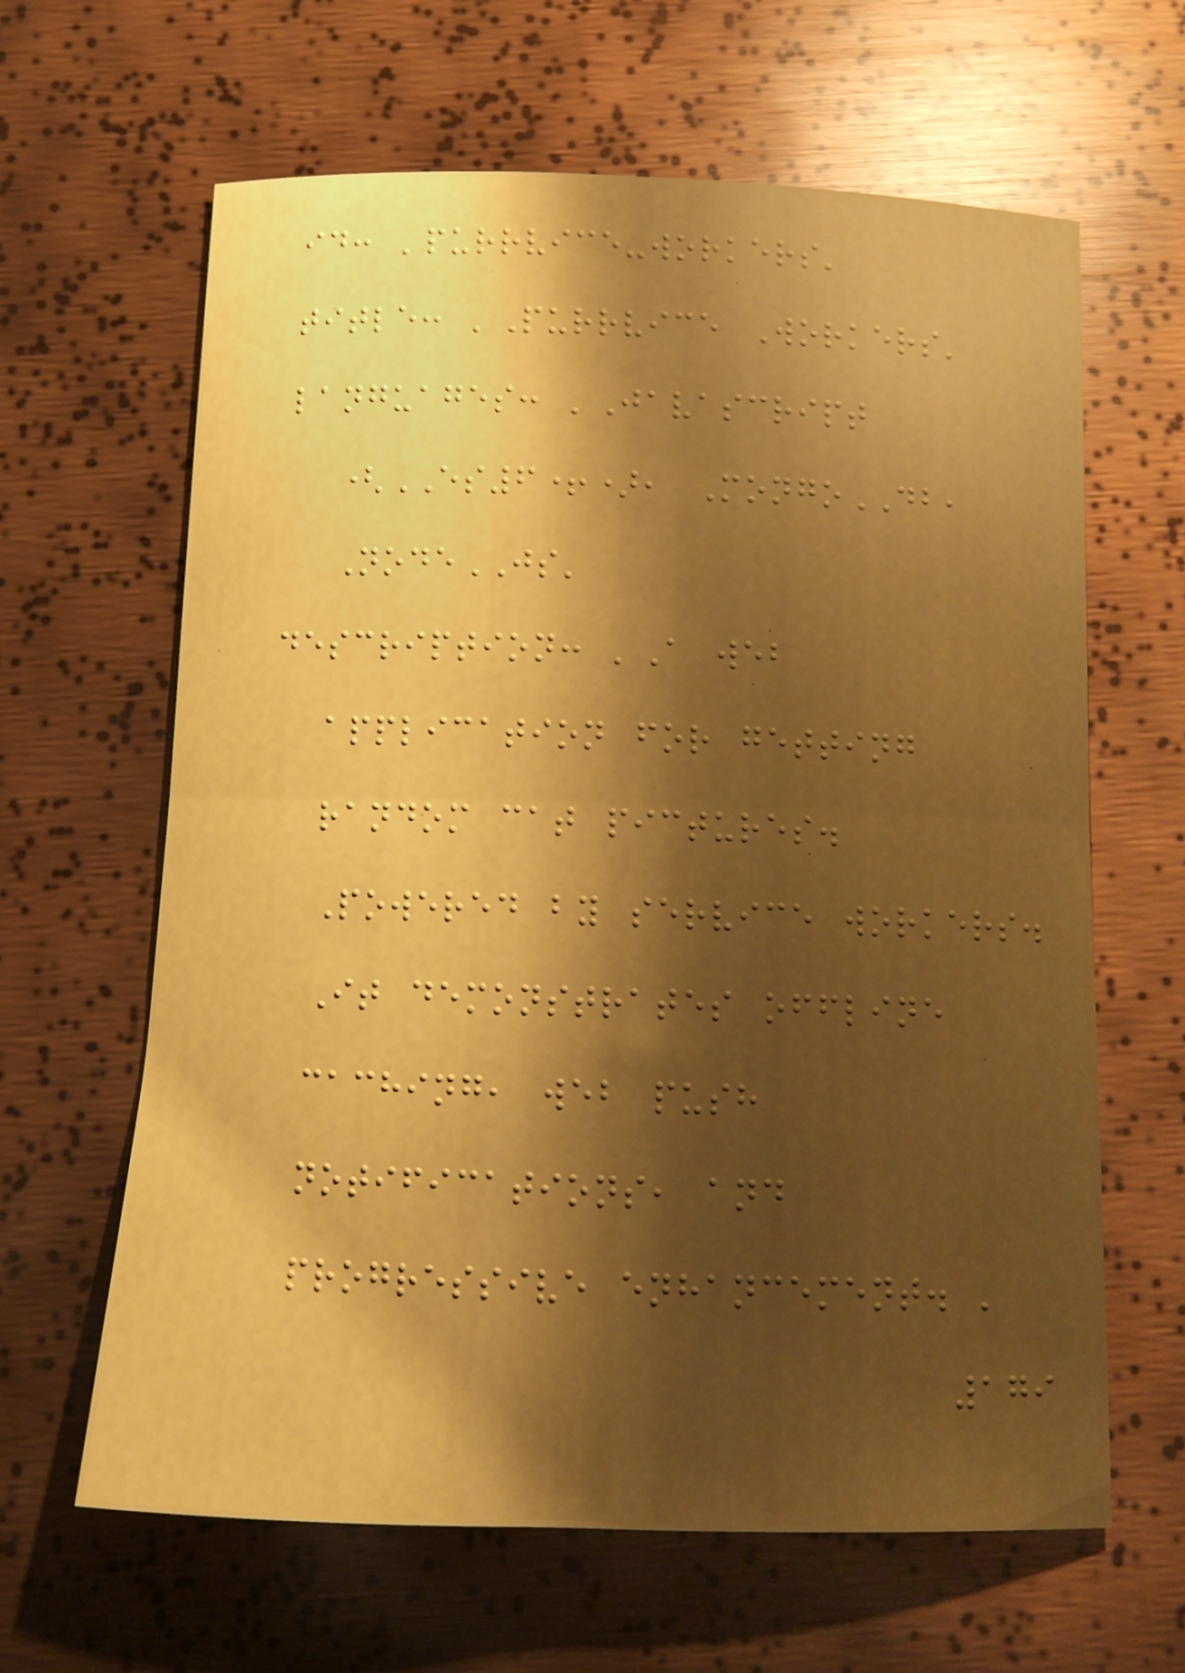id: 'purrvice-workers'
title: 'Purrvice Workers'
languages: 'Javascript
(ES6+), MongoDB,
NodeJS'
description: 'A web
application for getting
random cat pictures.
Powered by service workers.
It demonstrates offline
caching, web push
notifications, and
progressive enhancement. '
179
